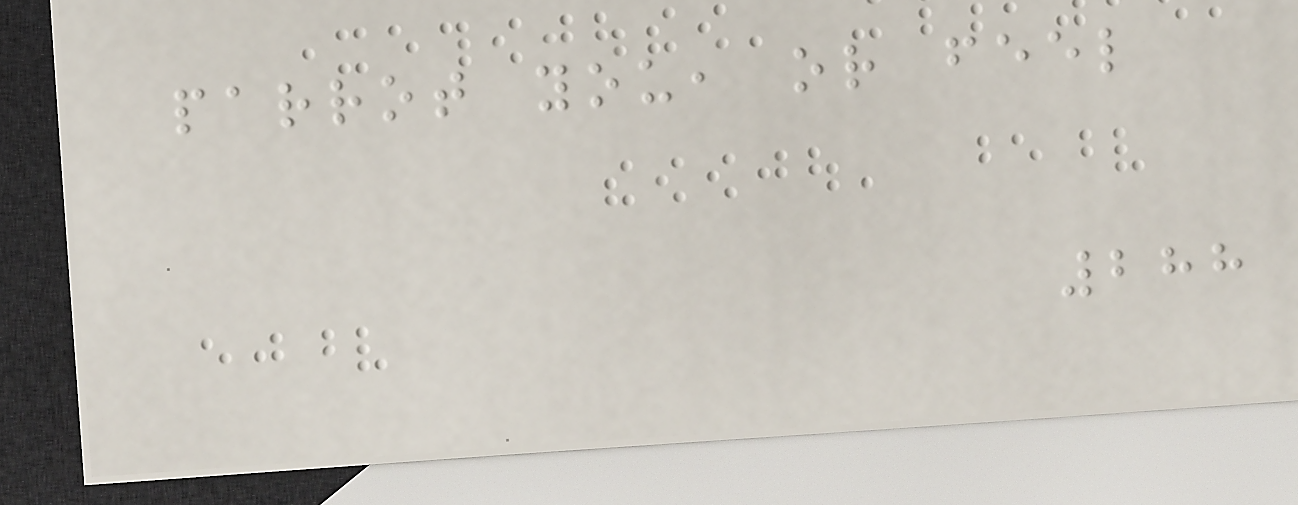parrot you, or feel
288
